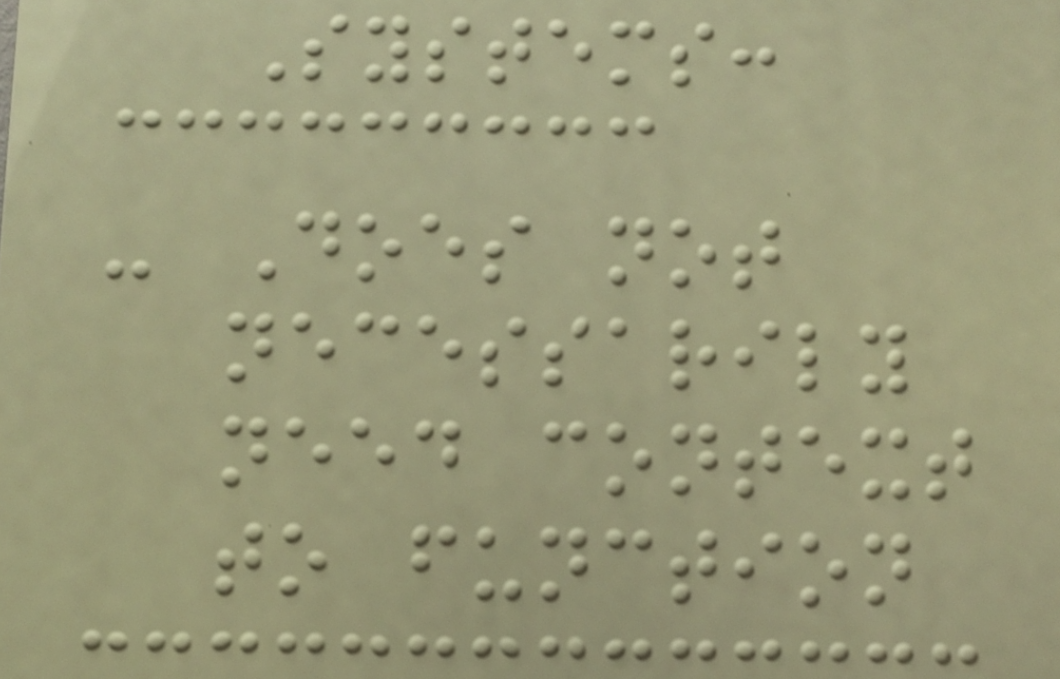Systems:
- Does not
necessarily
need context
to function
